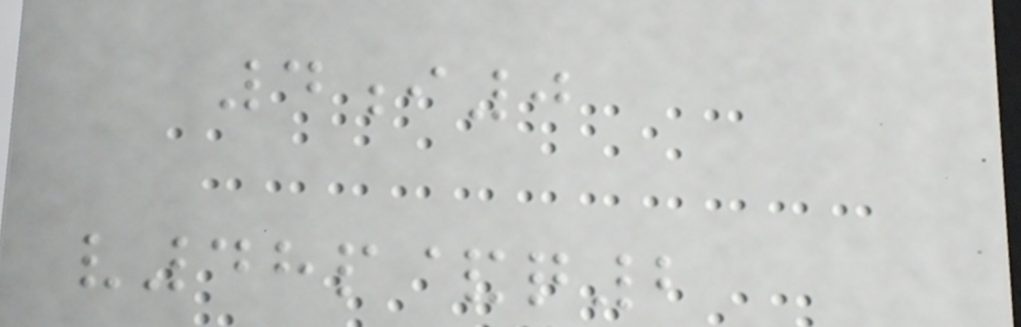4i0
v48p&q2
